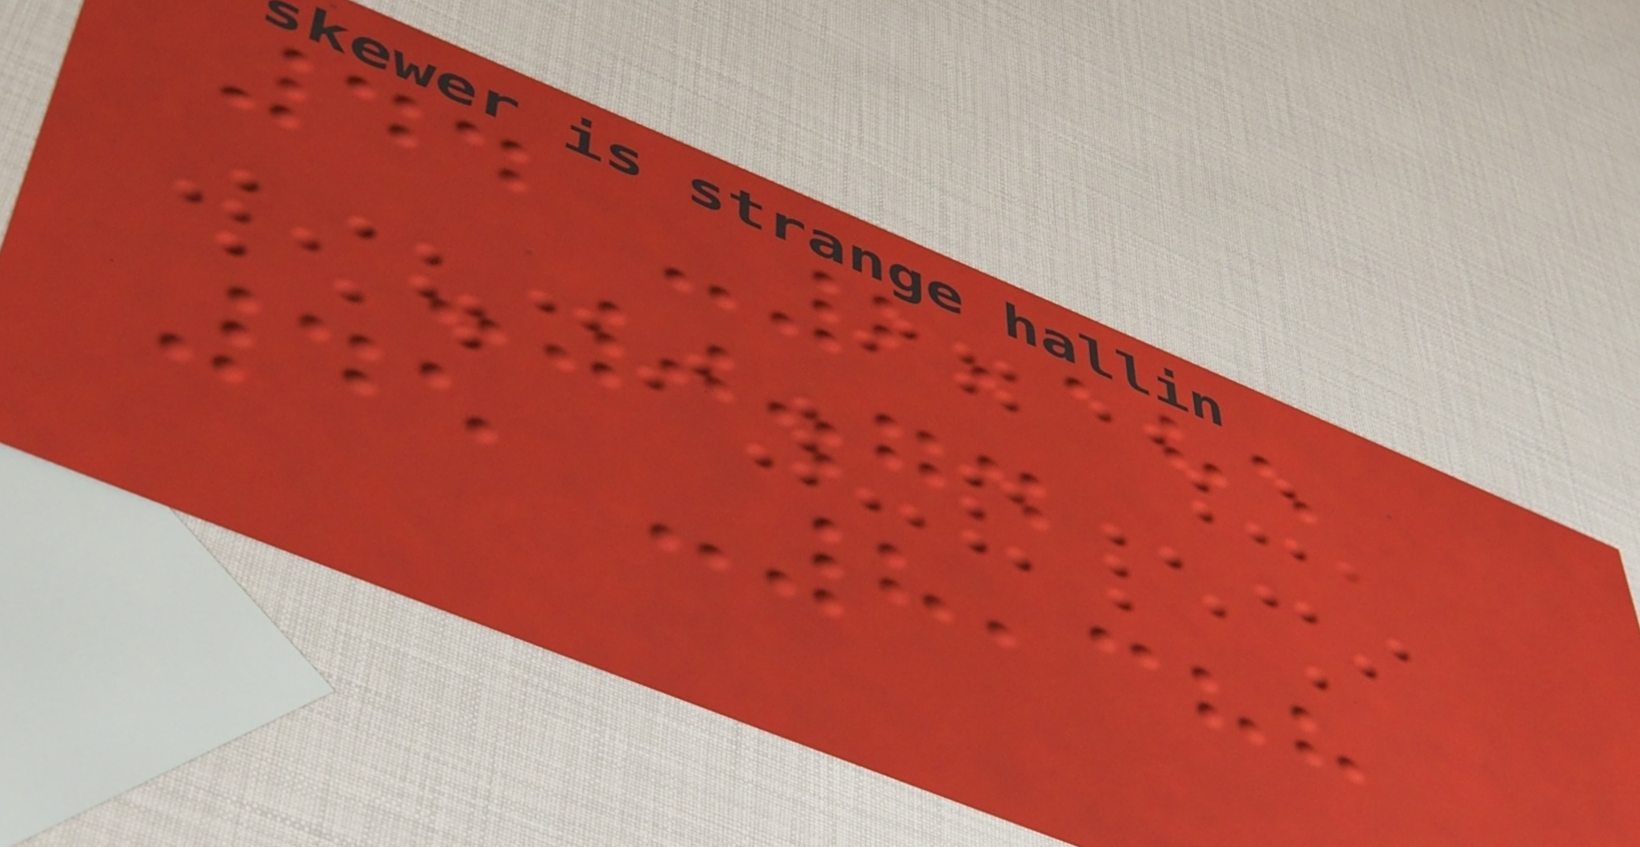44 -2,185
-0.74
45 -8,388
